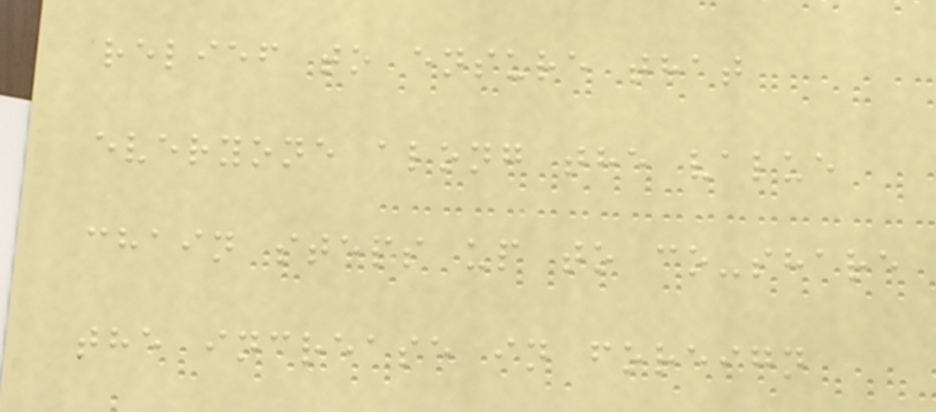relief to ensure that
everyone along the value
chain steps up to co-share
the increase in foreign
